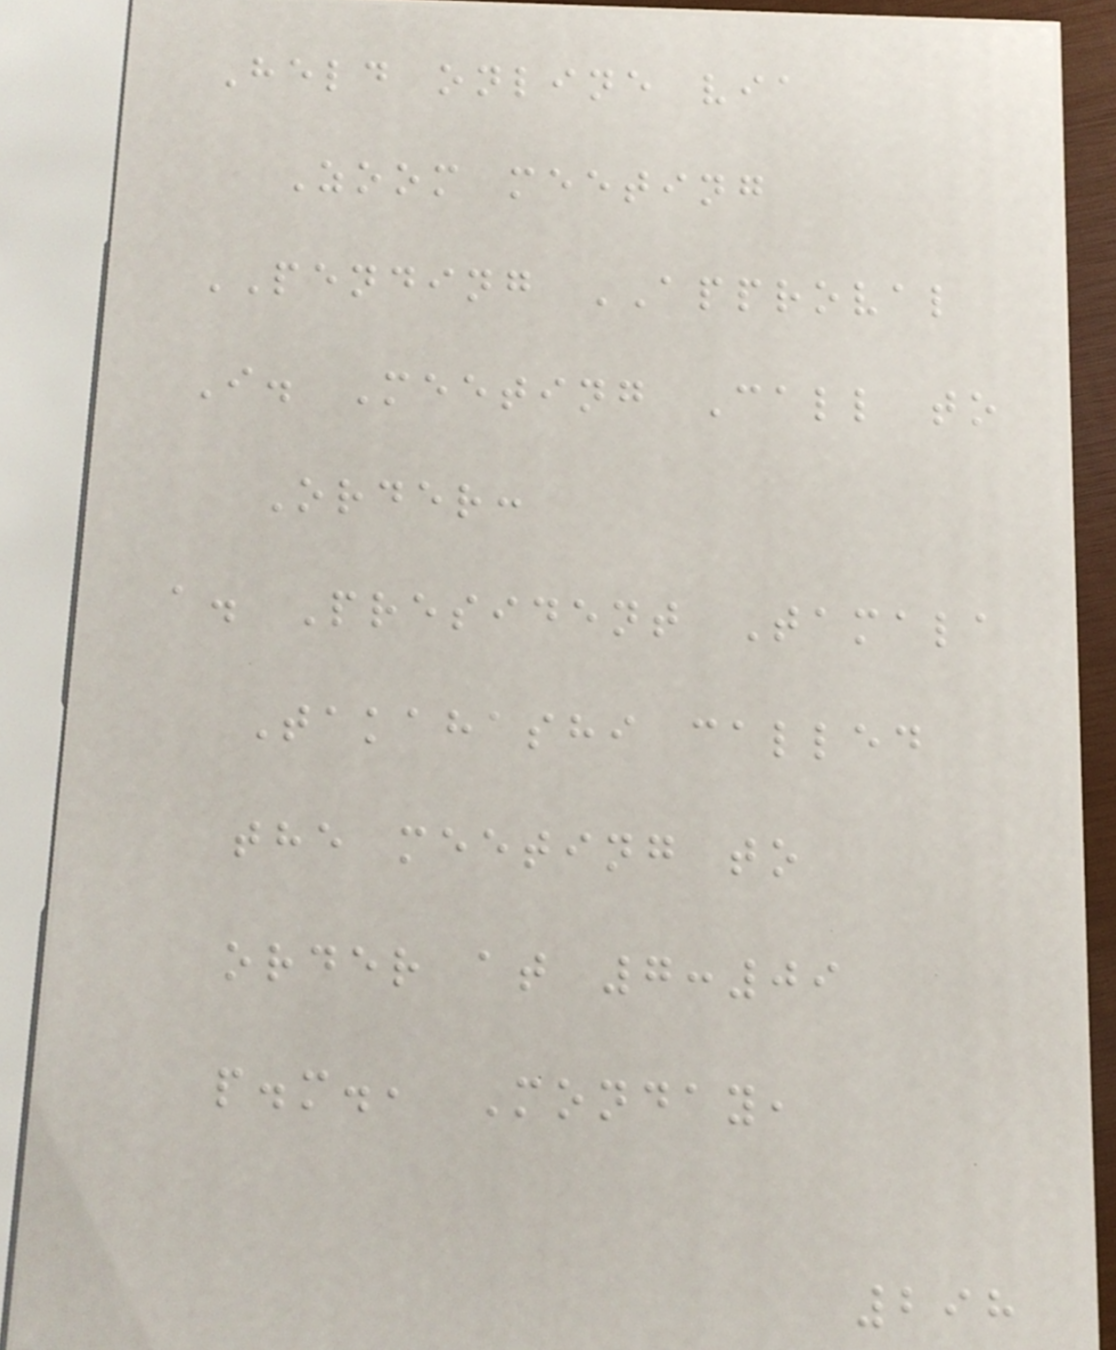Held online via
Zoom meeting
PENDING APPROVAL
I. Meeting Call to
Order:
a. President Tamala
Takahashi called
the meeting to
order at 7:09
p.m., Monday,
298
